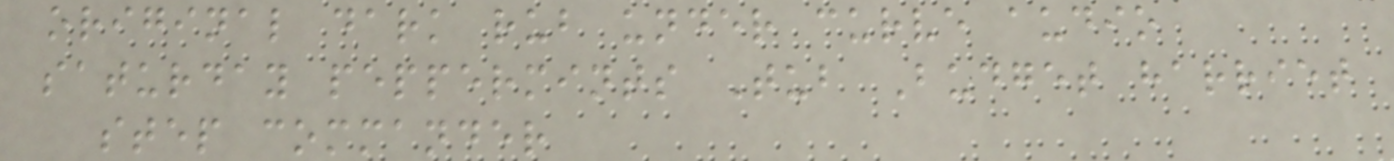original dark rub under curve audio
saturday peppermints Tub Budget harriet
step commander
